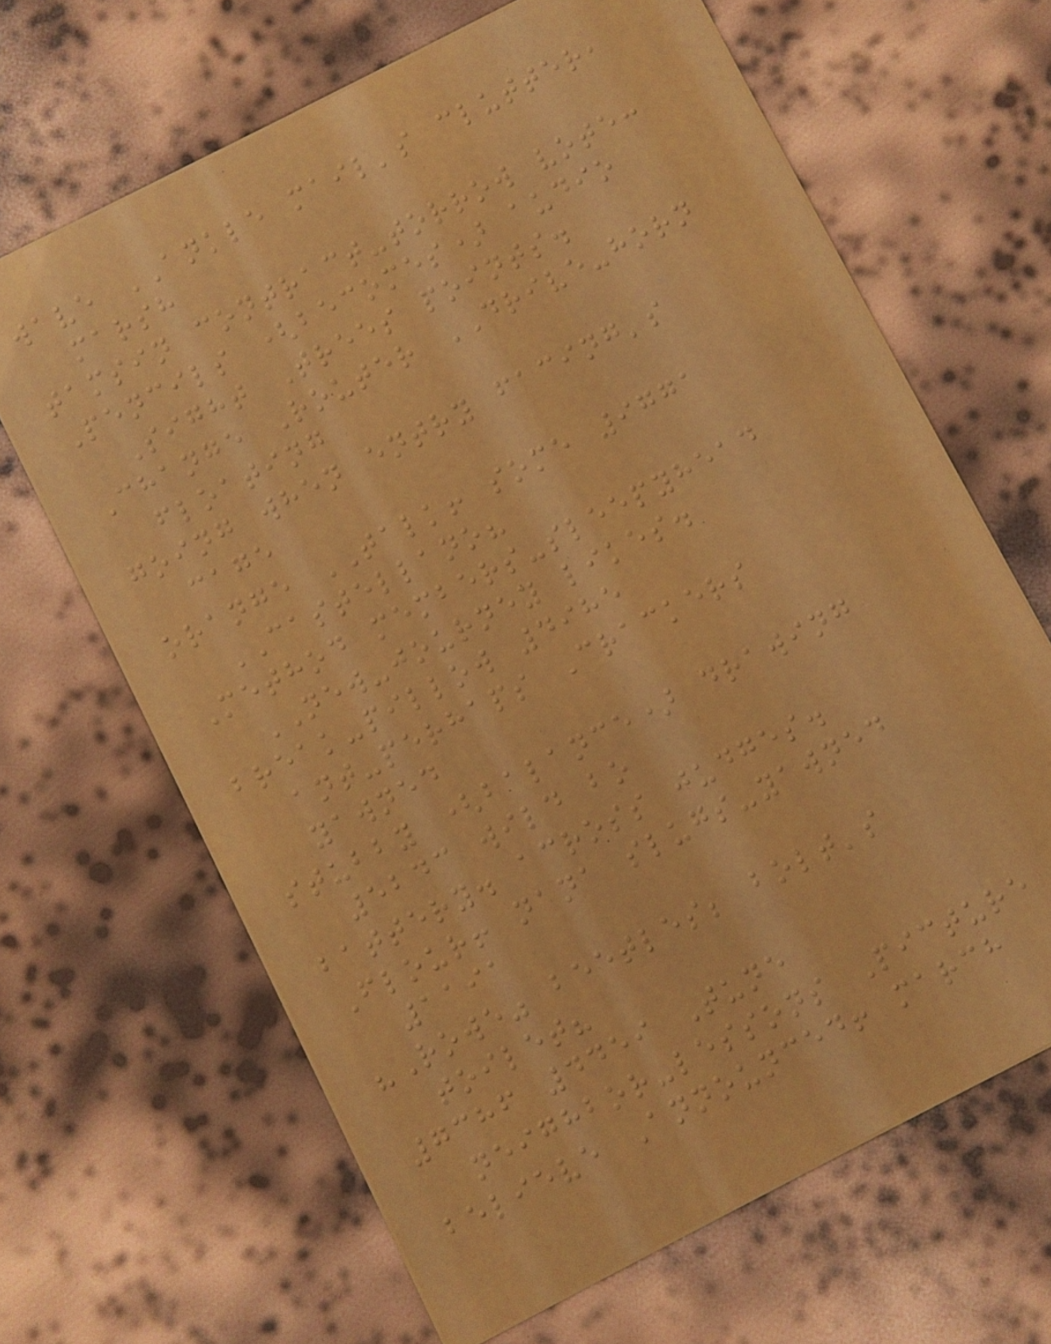wave ANKLE mail's clutter,
marsh
tamsin contract-torrow vote:
Pencils (becomes) audio
Sight Trees points.
Change Router DRIVE-horn
floating
going when entry facing's
cage
orange TALK! some 9771
CASTELLANO?
Method members-sleepyhead
NEW-journey likes.
break-pillow 4985
ant-perhaps Crackers
yawned
stubby (balance) drawing
5243 wild bo
battery. across judges.
Flour! nana slugs-yawned
1191
"Rowe" beetles; bolt's
toilet?
7386 4459 Tune
neighbor-lessons Picture
believe Announced! march
